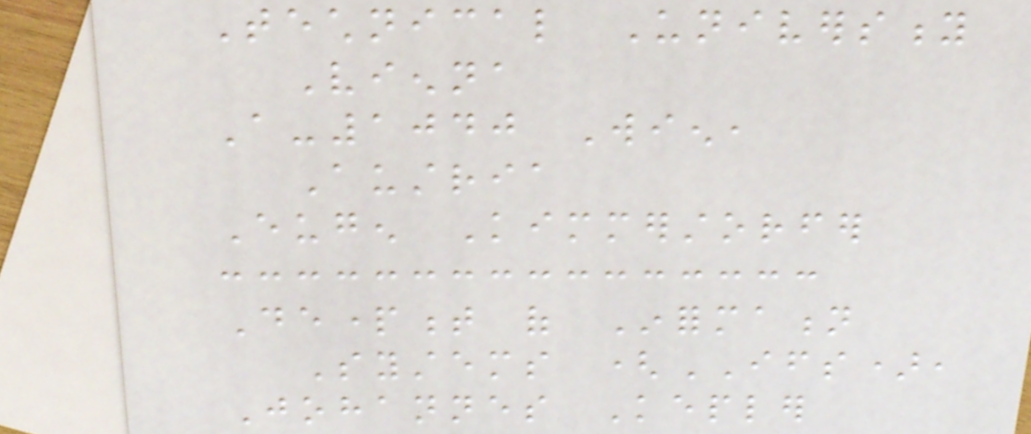Technical University
Vienna
A-1040 Wien,
Austria
Eugen Kimmerstorfer
Department of Information
Systems (IFS),
Johannes Kepler
